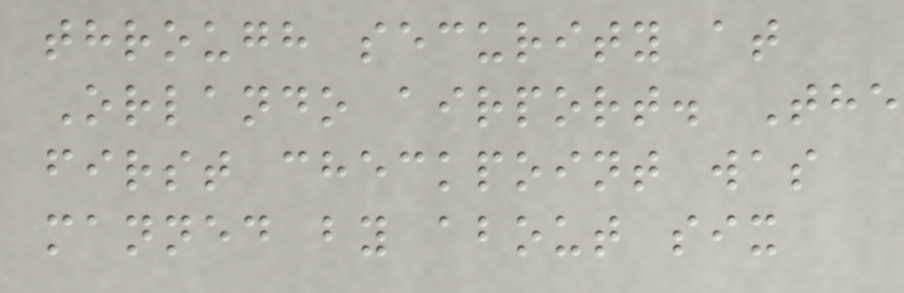through security at
Orlando airport. The
first checkpoint was
manned by about six
